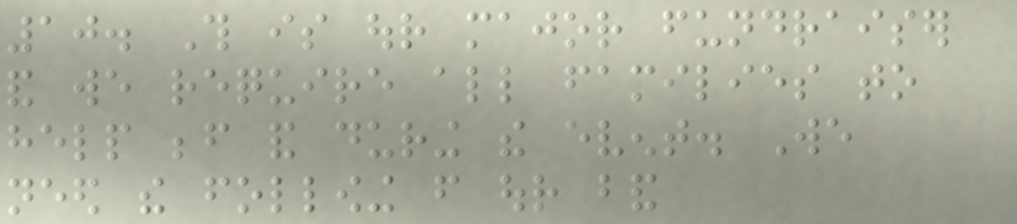10. This is our major fundraiser
and we require all families to
help before and during the event. We
need the following from our band
